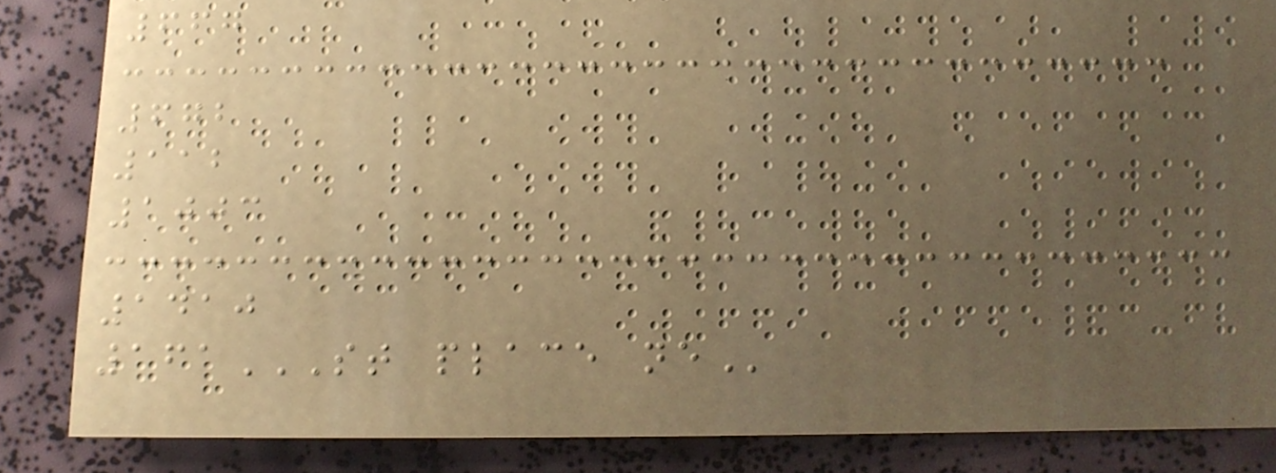667
672
112
1003
1410
161ST PLACE NE
